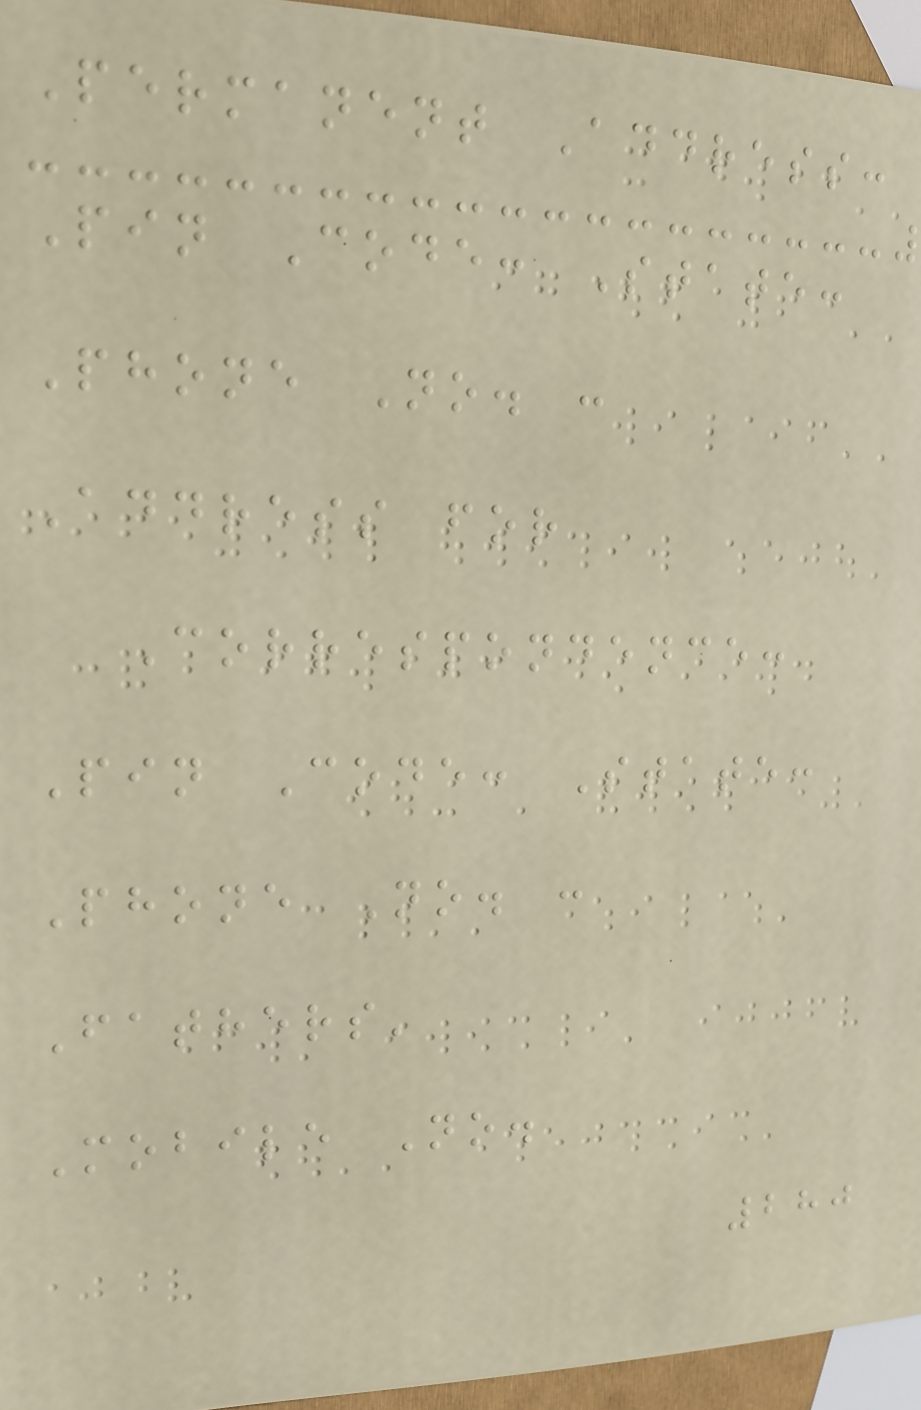Permanent Address:
Pin Code: State:
Phone No. :
Address for
Correspondence:
Pin Code: State:
Phone No. :
Fathers'
Mobile No.
280
